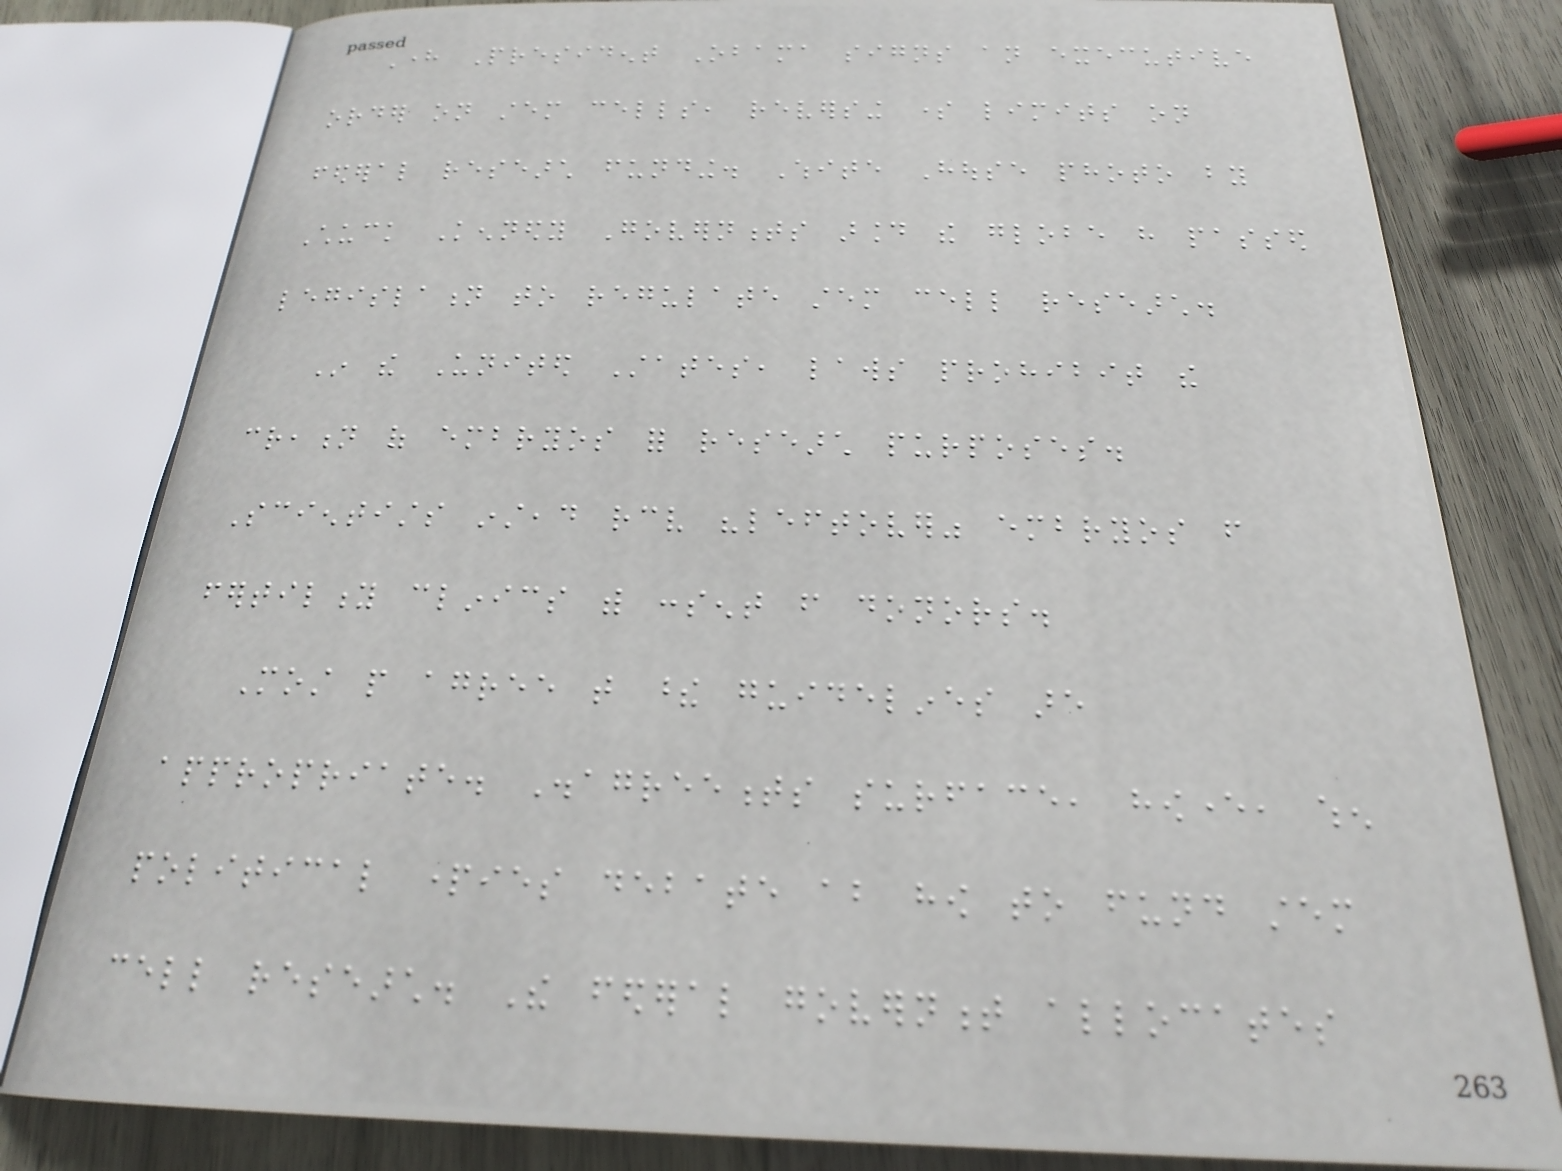Here President Obama signs an executive
order on stem cells, reversing some limits on
federal research funding. White House photo by
Chuck Kennedy Governments around the globe have passed
legislation to regulate stem cell research.
In the United States, laws prohibit the
creation of embryos for research purposes.
Scientists instead receive "leftover" embryos from
fertility clinics with consent from donors.
Most people agree that these guidelines are
appropriate. Disagreements surface, however, when
political parties debate about how to fund stem
cell research. The federal government allocates
